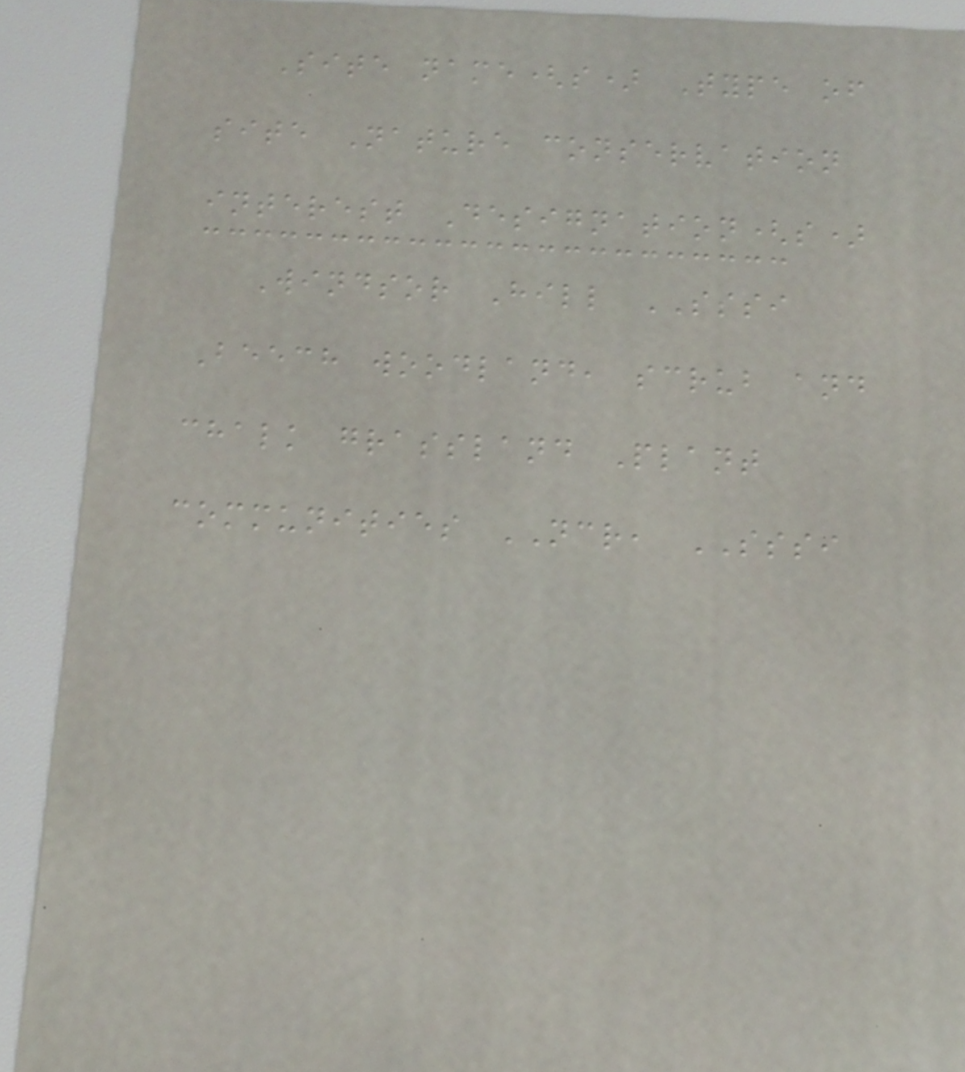Site name(s) Type of
site Nature conservation
interest Designation(s)
Windsor Hill SSSI
Beech woodland, scrub and
chalk grassland Plant
communities NCR, SSSI
